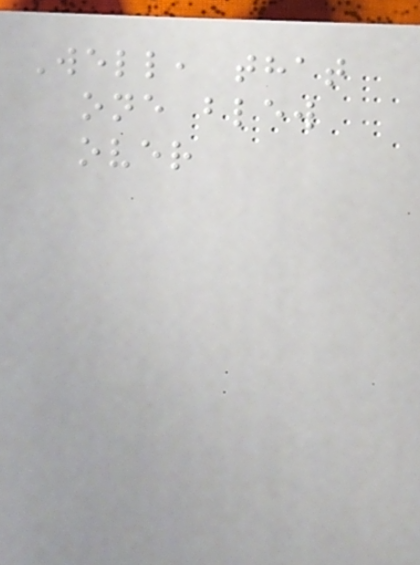Well, that
one blew
over
